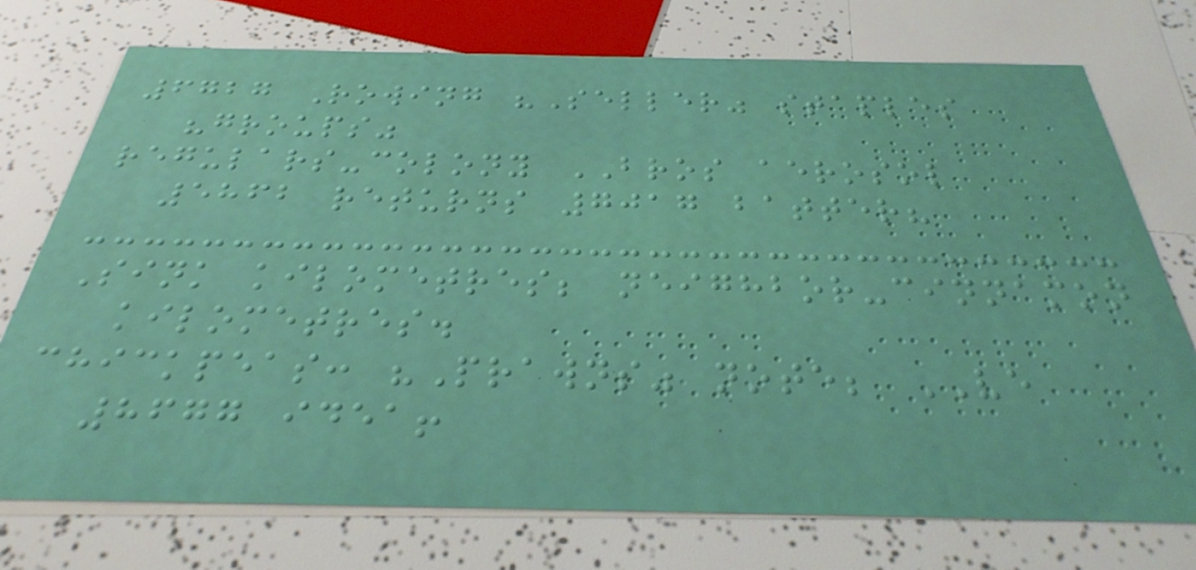6727 Rowing "Seller" staples
"groups"
regulars-colony BROS aerosol
5862 returns 7017 batter?
Sink kilometres; neighbor-cinnamon
kilometres.
chickpeas: "Prawns" note; VE
8677 idea!
